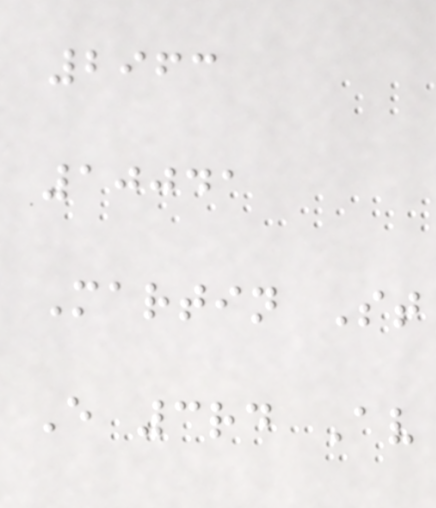2963
10041
Martin St
E 3rd Av
